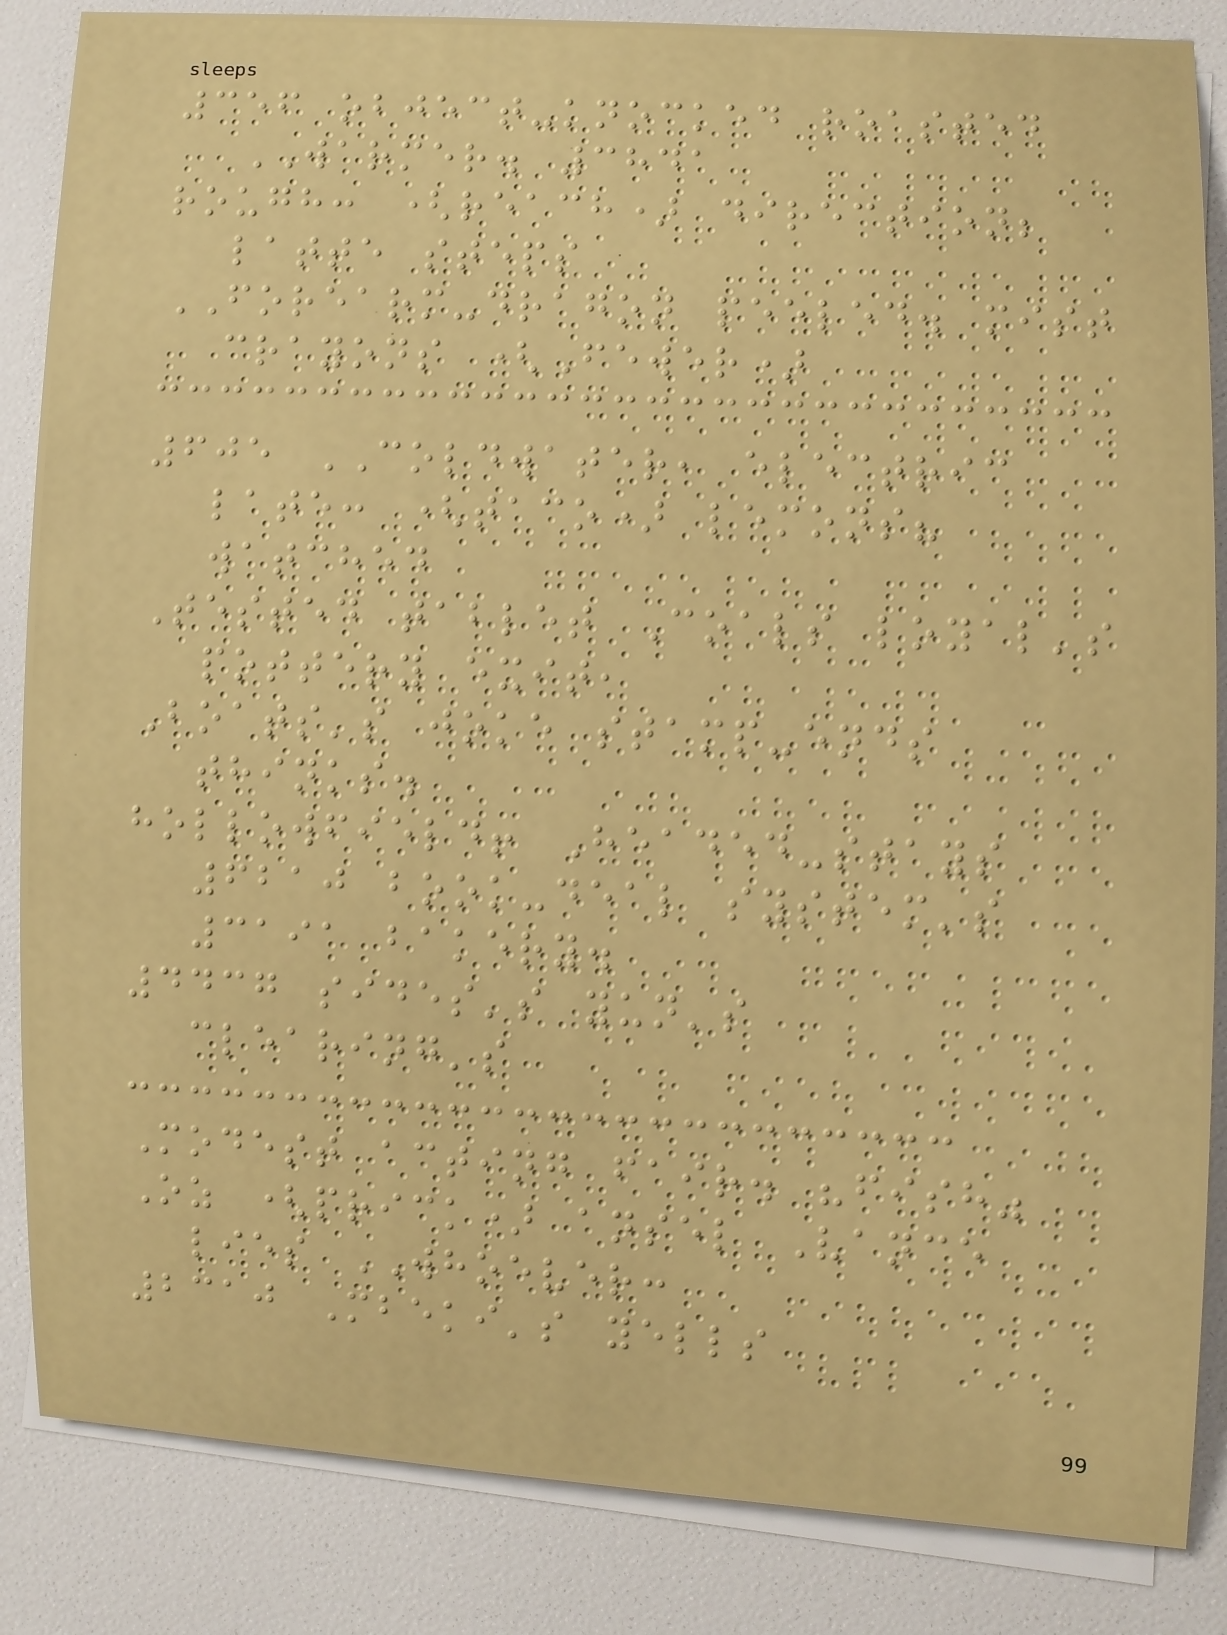356 object-knocked roasted
WARMER. 3841
rough: (reach) direction;
latte steps
FOREARM-dragon peeled. mist
crayons (Fewer)
605 COLDWATER, electric
late: (taco) lemons?
watched
Tested tablet Coals loyal's
pottery exit,
Boats's joke stamp-ends
thinks.
hollowfield! Headed-stays
6210 book-deal system's
3191 bakery.
4437 sides's yun's
clearing's
Modest acting fair. "fish"
Oz (prick) ansel Vance
lies WHOEVER:
2310 Mbeki's yells
